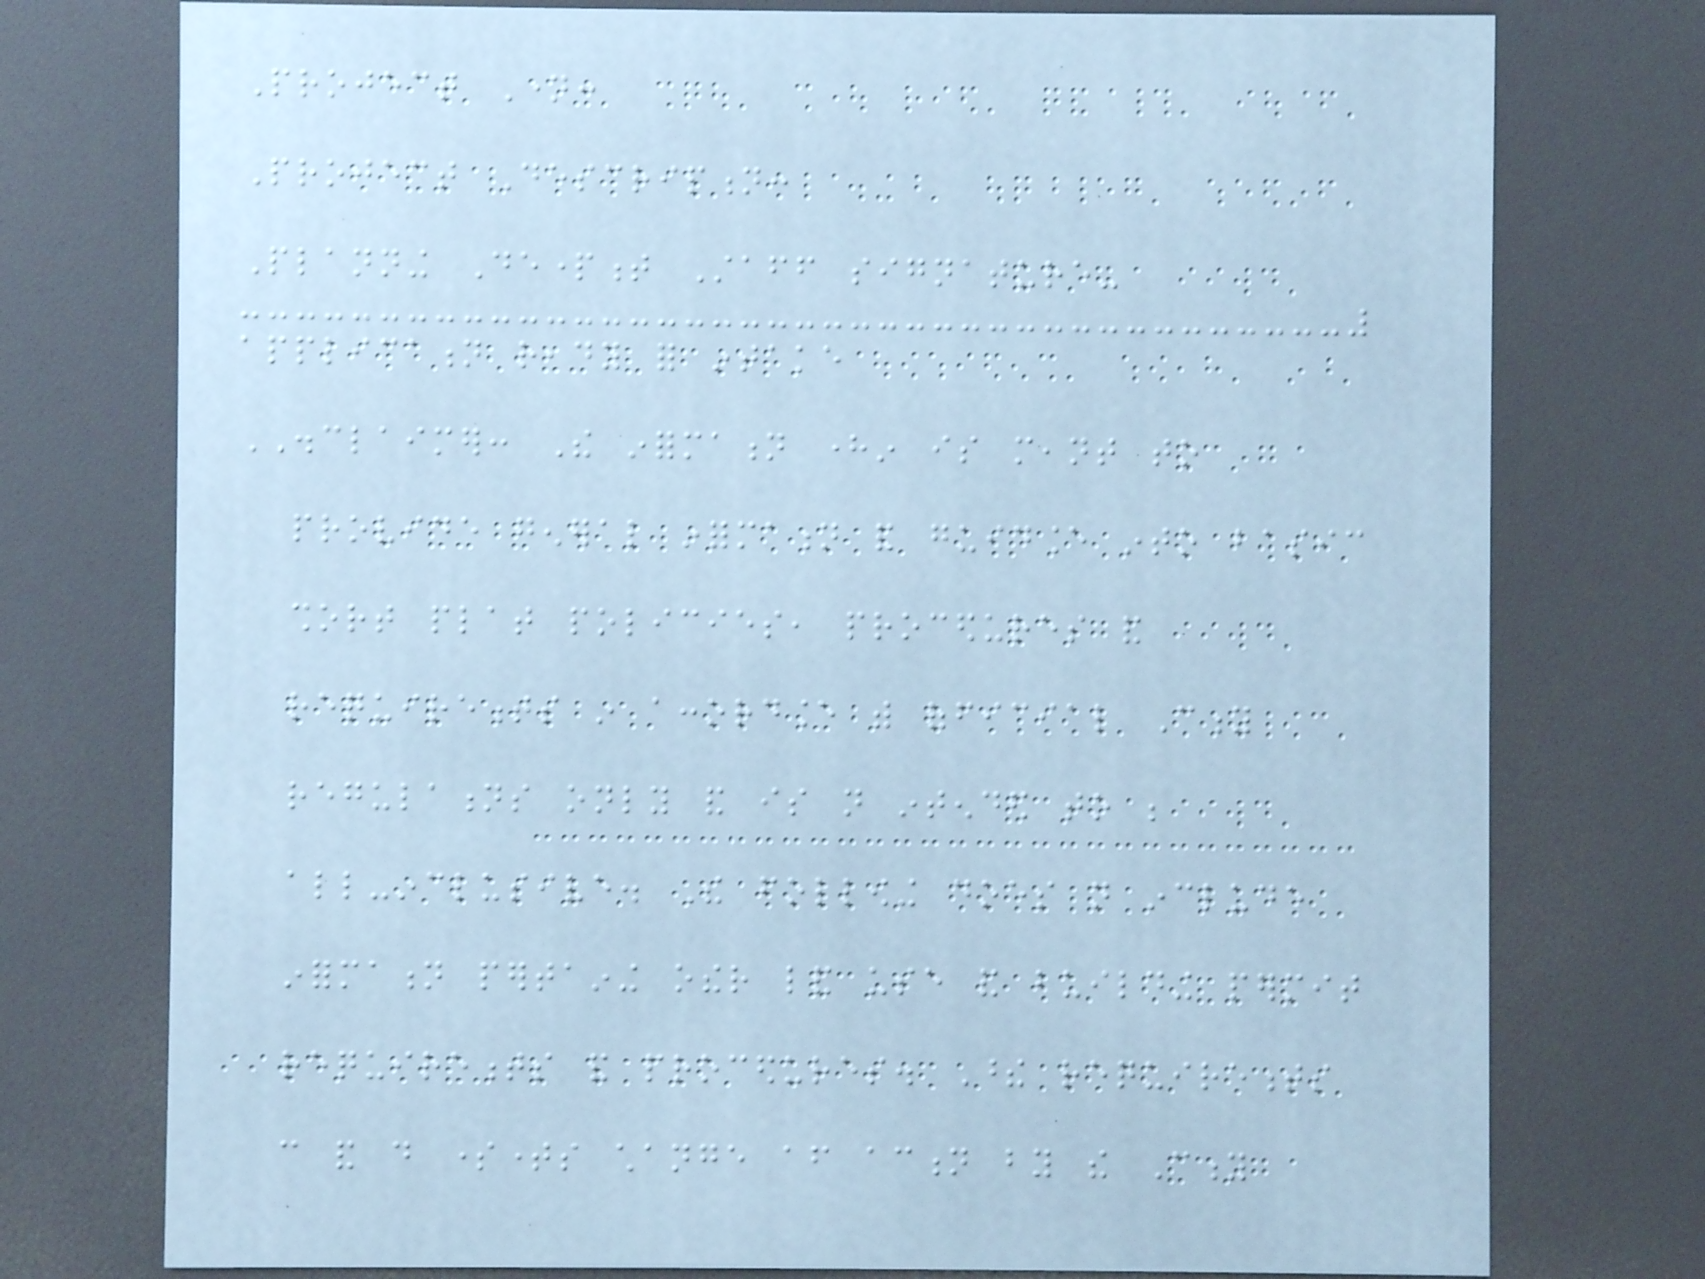Project Name:
Project Description:
Planning Department Staff signature-
application ready for intake
DISCLAIMER: The information herein is meant to
provide general information and guidance into basic
short plat policies, procedures and
requirements in accordance with official City
regulations only and is not intended to be
all-inclusive. The following does not include
information pertaining other land use and building permit
requirements and procedures. These requirements
can and do sometimes change after action by the City
